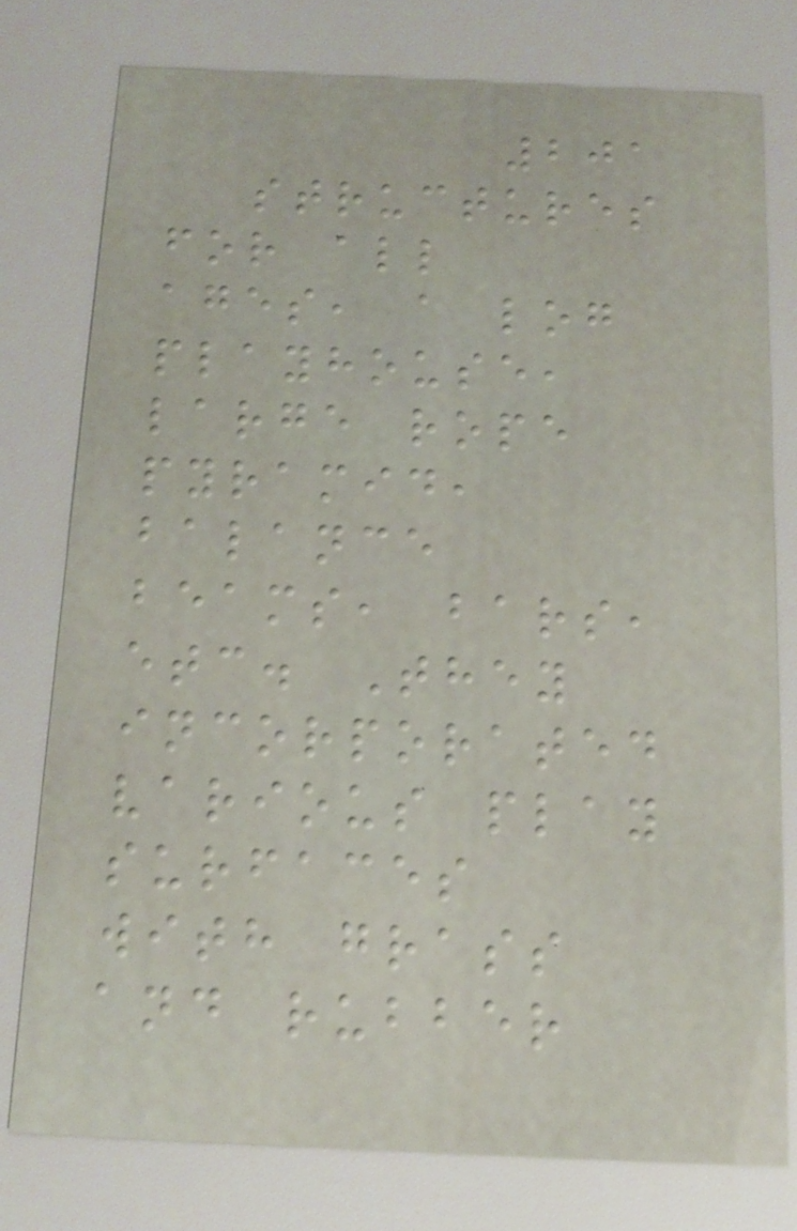201
structures
for all
ages, a log
playhouse,
large rope
pyramid,
balance
beams, bars,
etc. They
incorporated
various play
surfaces
with grass
and rubber
